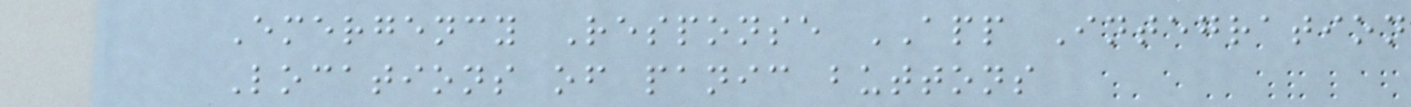Emergency Response APP Integration
Locations of panic buttons
